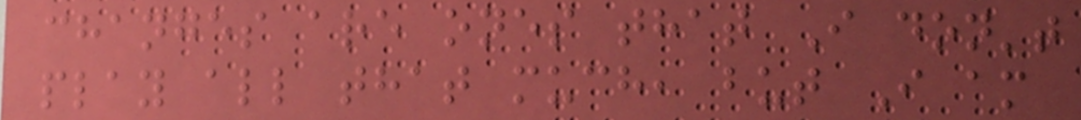changes are ones that I don't
play all that much, but I am
